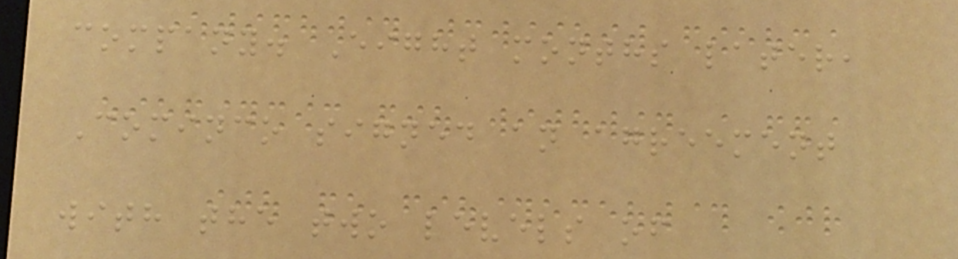company. Eight months later,
Cominco signed an agreement
with the two levels of
